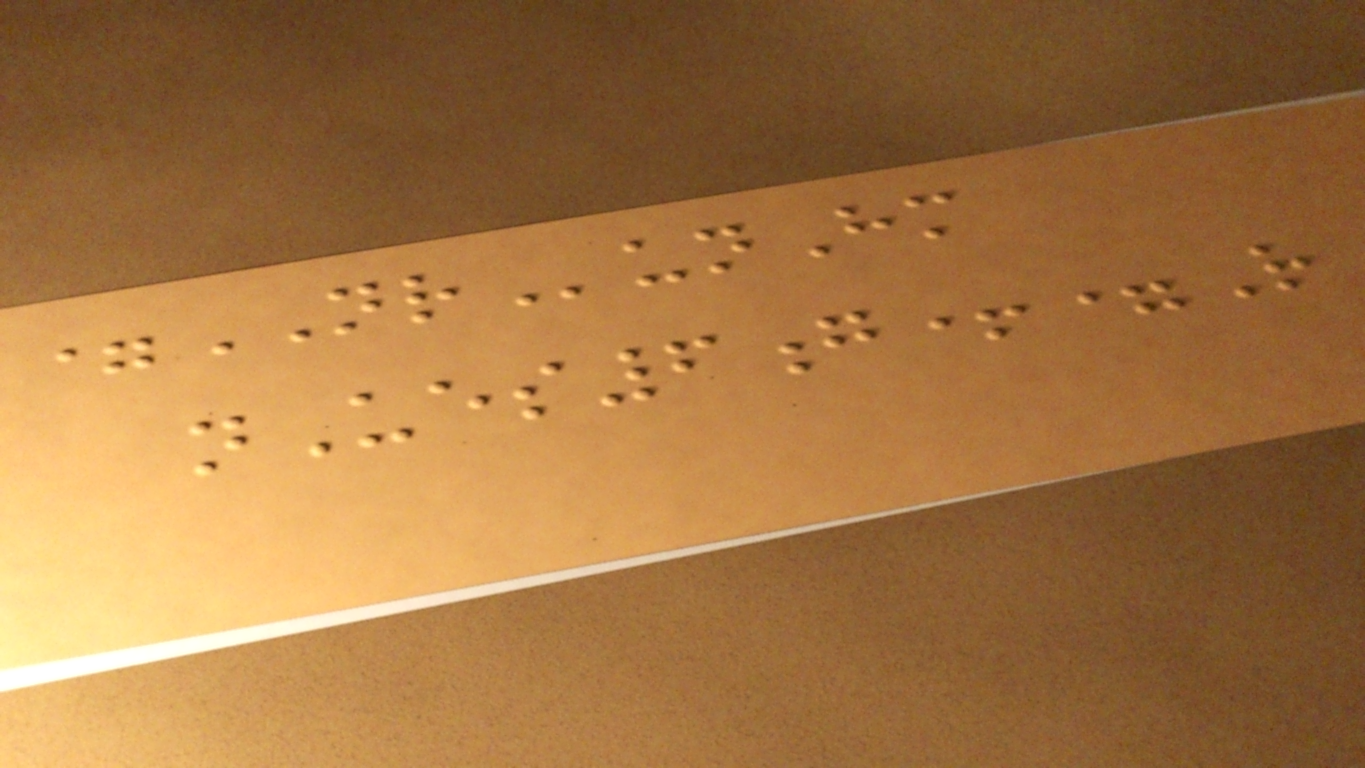=NRunHm
nUes6g+=R
